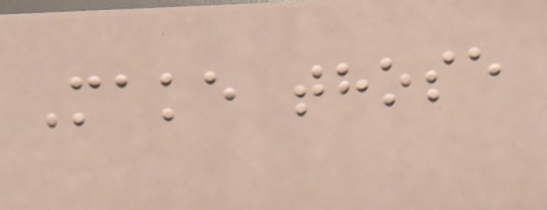Make those
